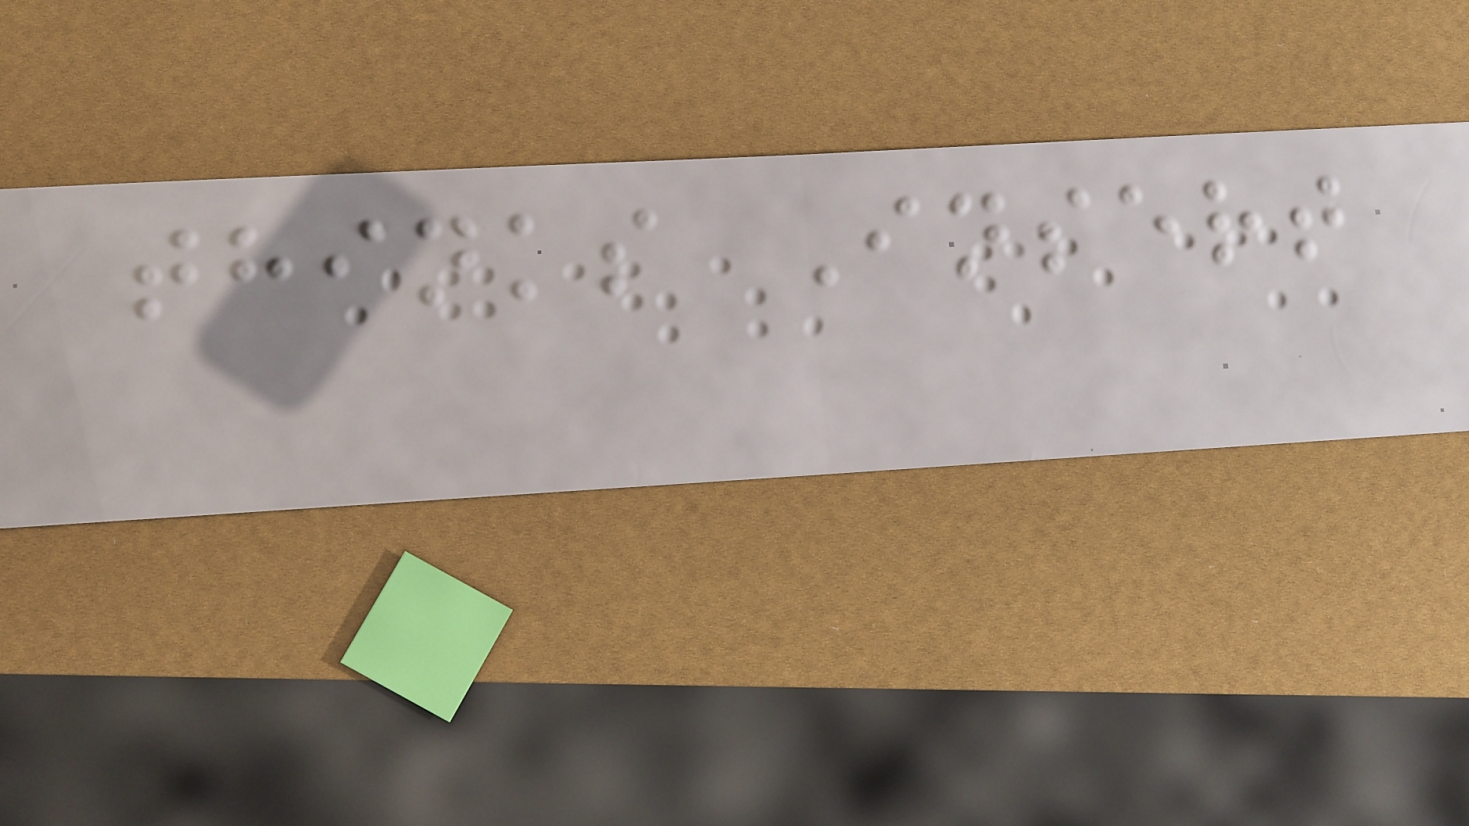thinks Insert
